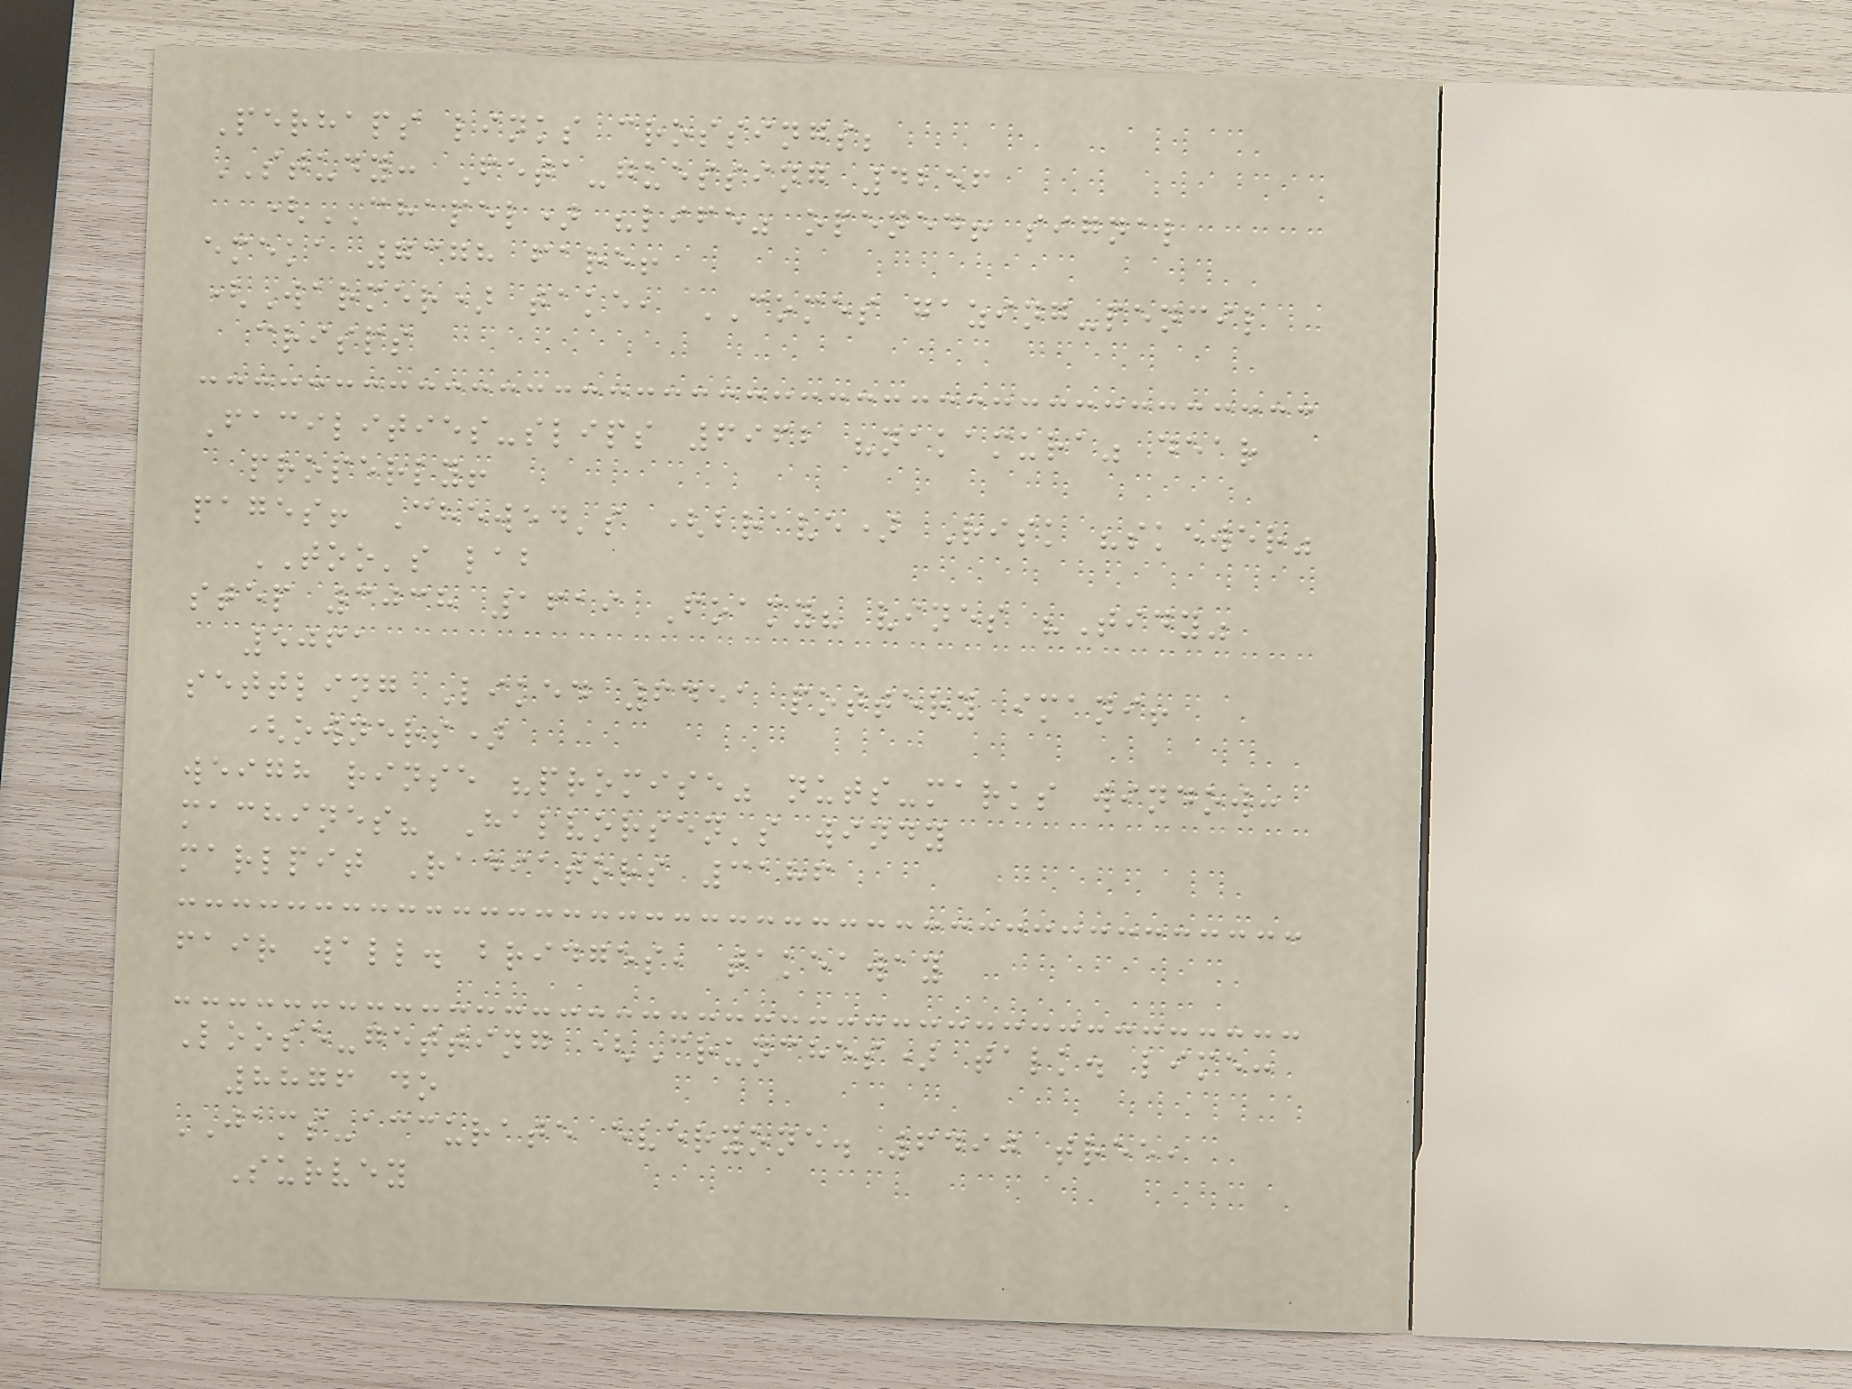Perhaps links crossings;
STUDY: Feta-guessing 4256
(CHAPEL) "life" opened! signal
emeka 7378 fare!
(Warmer) take, COMES gazing-pencil
crisps
Facilities-slips 6962 "nakamura" dear
properly!
pages! Chewed's (brave) Risk "skewer"
TOO's lab
step 3038 1619 Foamy? vines "Tidy"
5061
settling Liked 6451 pottery imani!
(owners)
weigh rinse "promise" nuts-marks window:
machines? Halvorsen's windy
marlpit Radiators 3186
fair wall. bridges, takeaway
Loose-getting (Crunches) talk. lime:
8876 do
JAMS-accurate everyone. 6490 tree,
Survey
